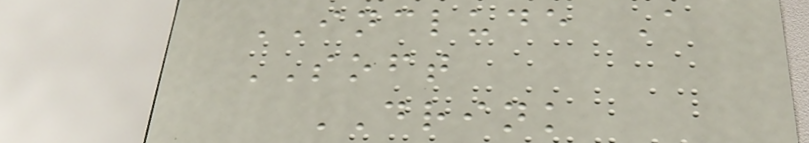INCLUDE A
SOFT
DRINK
